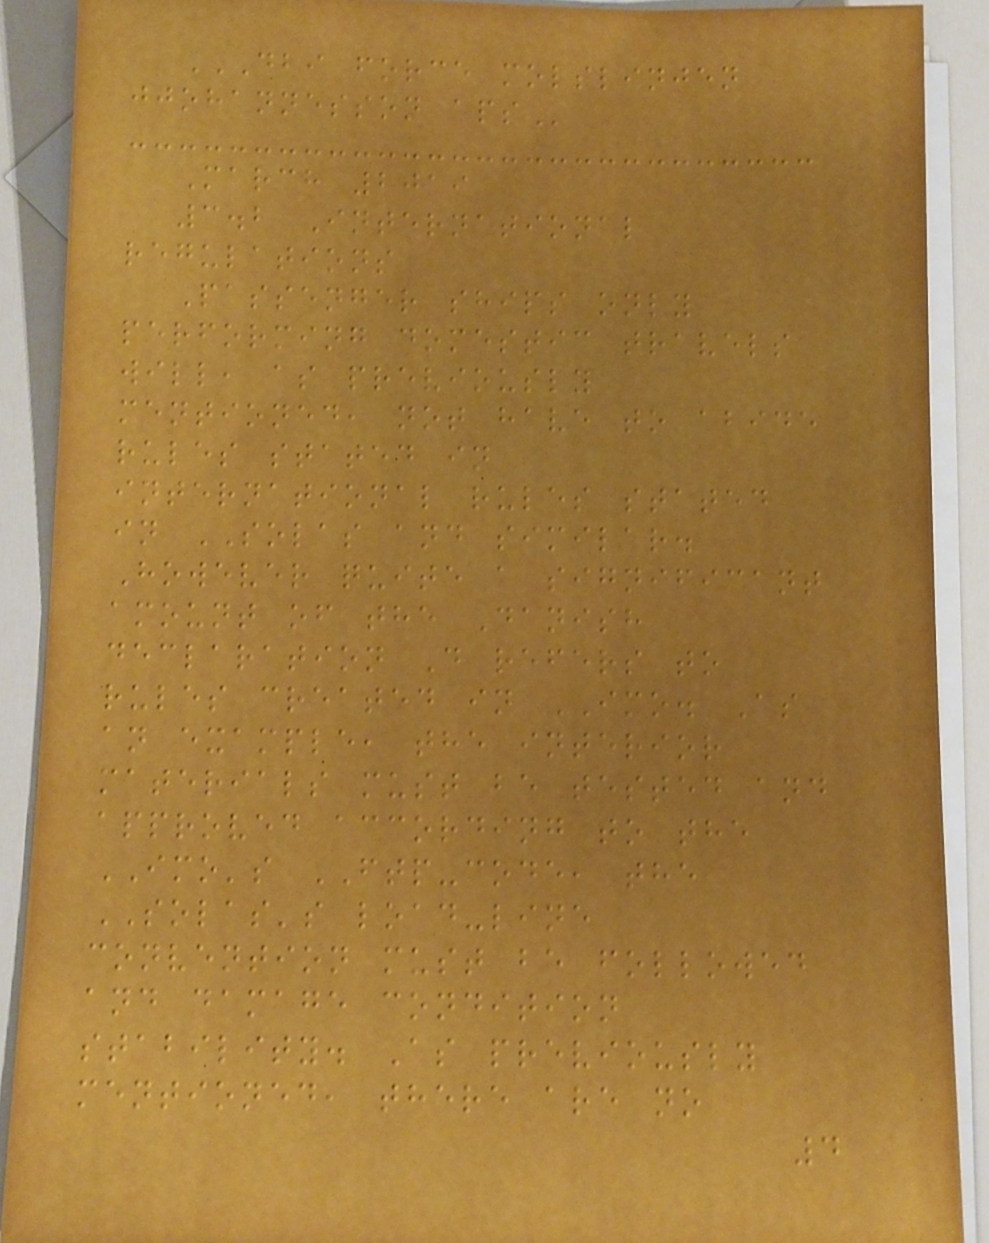DBI FORCE MOLSLINJEN
JJOHANNESSON APS
March 2019
3.2 International
regulations
Passenger ships only
performing domestic travels
will, as previously
mentioned, not have to abide
rules stated in
international rules stated
in SOLAS and similar.
However quite a significant
amount of the Danish
declaration D refers to
rules created in IMO. As
an example, the interior
materials must be tested and
approved according to the
IMO's FTP-code, the
SOLAS's load-line
convention must be followed
and damage condition
stability. As previously
mentioned, there are no
4
